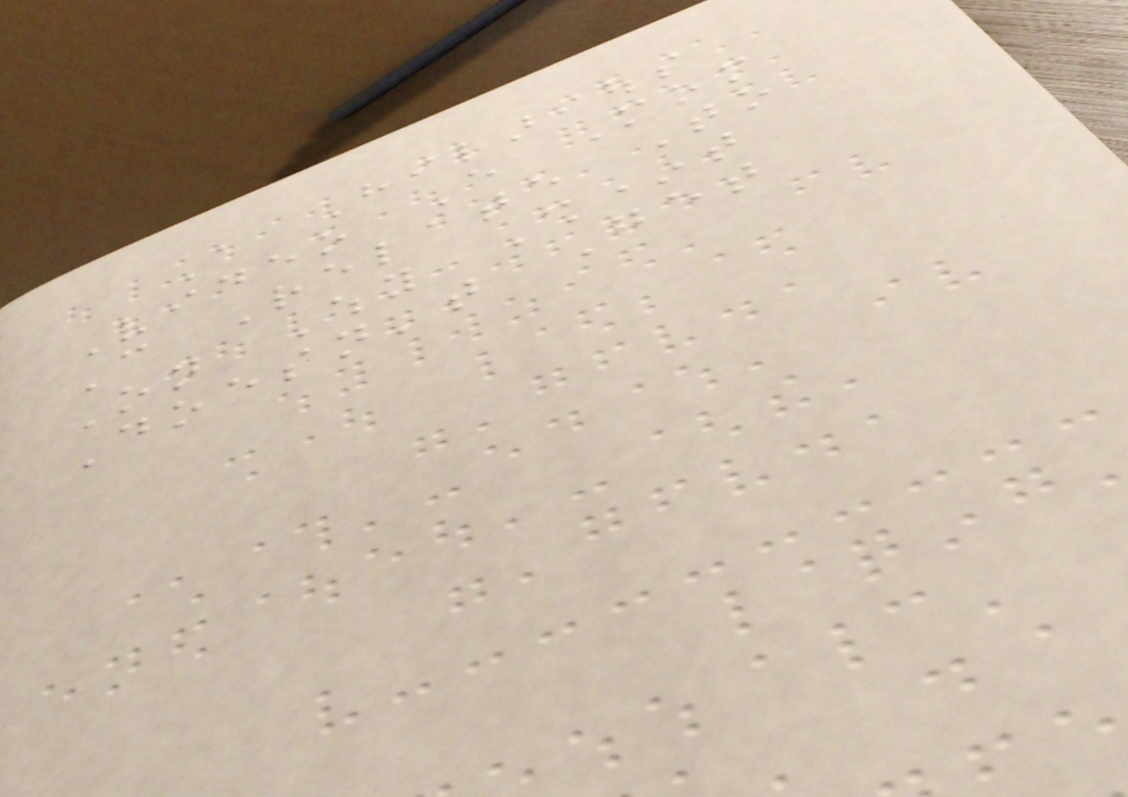A Hilarious
Video Every Mom
Can Relate To
On Why Sh*t
Doesn't Get
